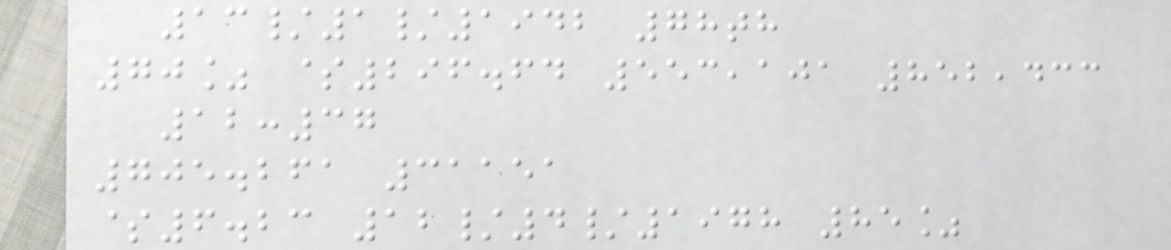13/1/1942 78th
70% $296.64 553,101 852,433
12:37
705.261 31151
$6.23 12/4/1978 85%
